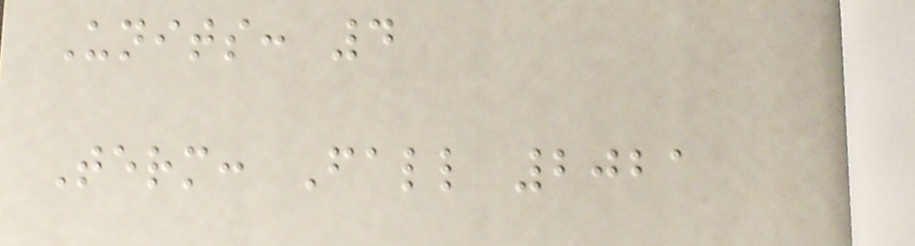Units: 4
Term: Fall 2021
